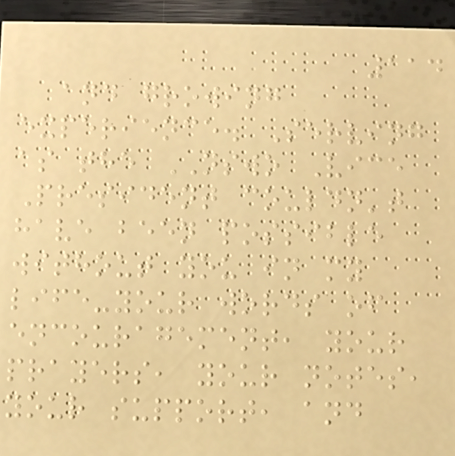114
and growing
experience. Serving
as the NSWO Vice
President couldn't
have been possible
without you in my
life-your words of
encouragement, your
prayers, your notes,
your support, and
